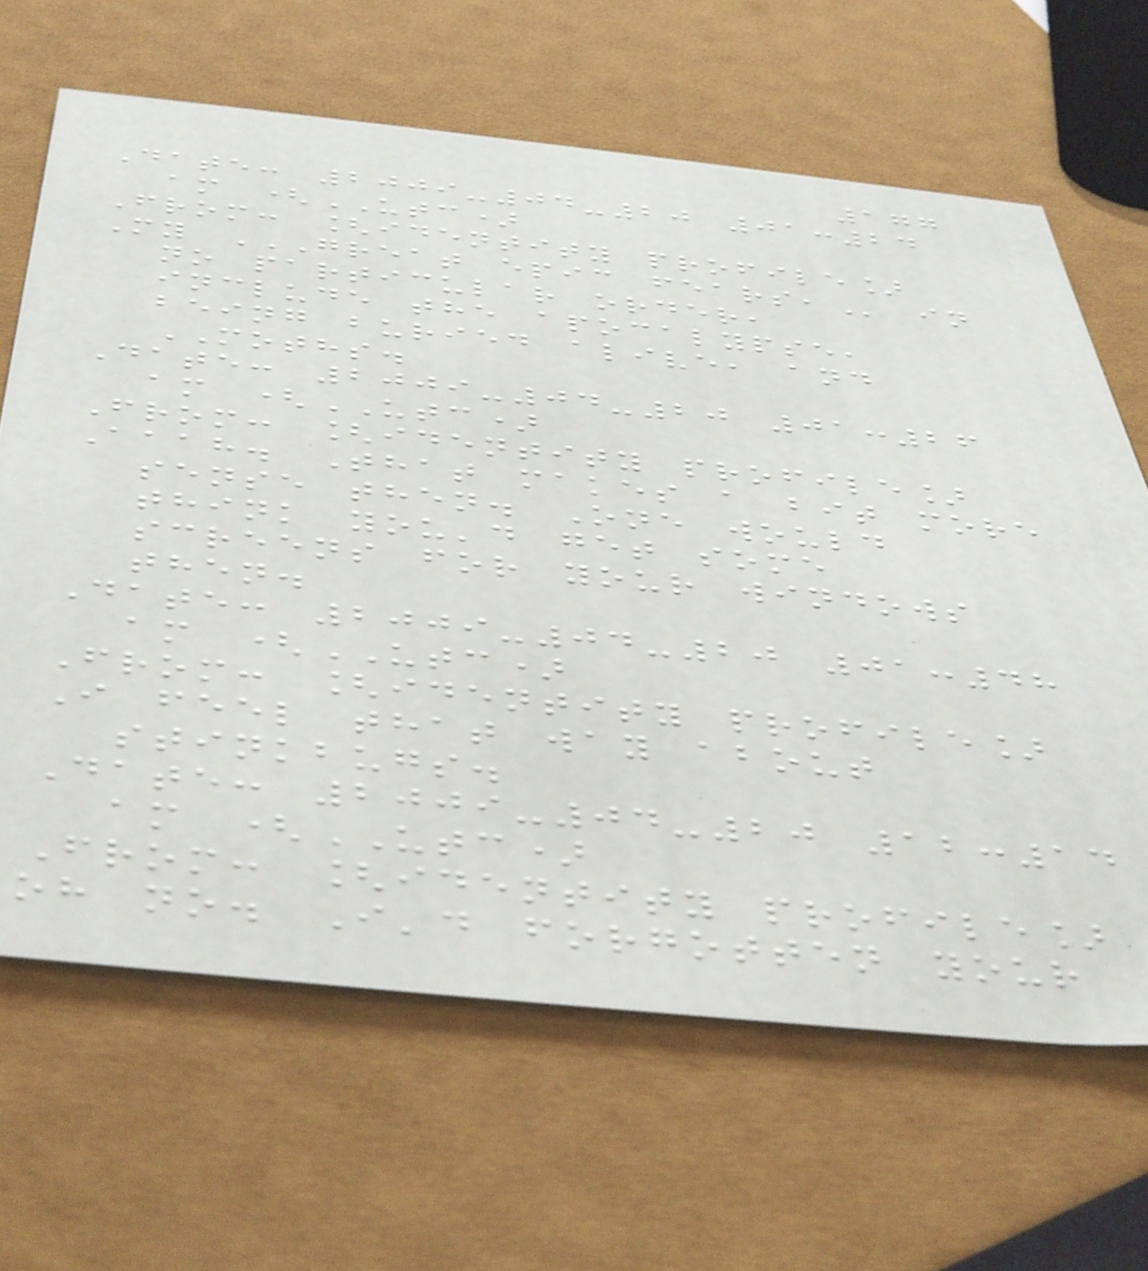177
Date: 2009-04-20 01:24
am (UTC)
From: [identity profile]
My GREAT EPIC FEARS, in
no particular order,
include the apocalypse,
being buried alive, and
MOTHS.
Date: 2009-04-20 01:26
am (UTC)
From: [identity profile]
Aaah. That makes a bit more
sense then. One would
think you'd get some
screens for your windows
then.
Date: 2009-04-20 01:48
am (UTC)
From: [identity profile]
I feel that way about
stinkbugs.
Date: 2009-04-20 12:14
am (UTC)
From: [identity profile]
oh no. I'd forgotten your
